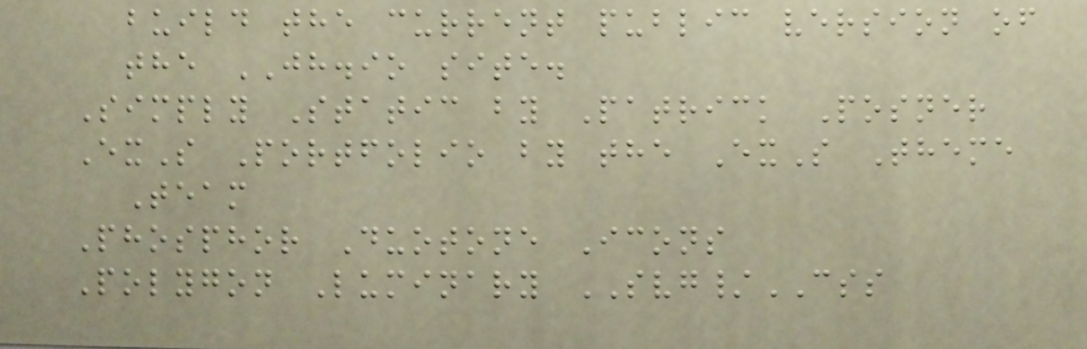build the current public version of
the JH.io site.
Simply Static by Patrick Posner
ExS Portfolio by the ExS Theme
Team
Phosphor Duotone Icons
Polygon Luminary SVG/CSS
